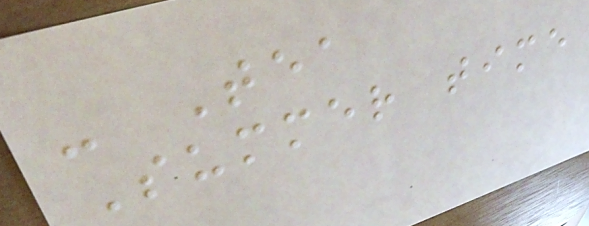- Tea
Summer time
